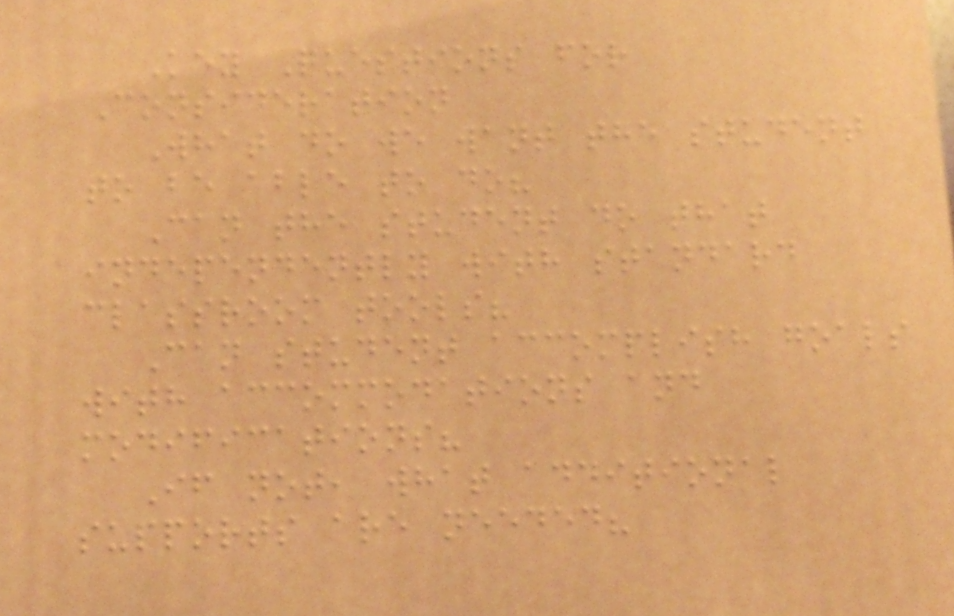Key Questions for
Consideration
What do we want the student
to be able to do?
Can the student do that
independently with standard
classroom tools?
Can student accomplish goals
with accommodations and
modifications?
If not, what additional
supports are needed?
